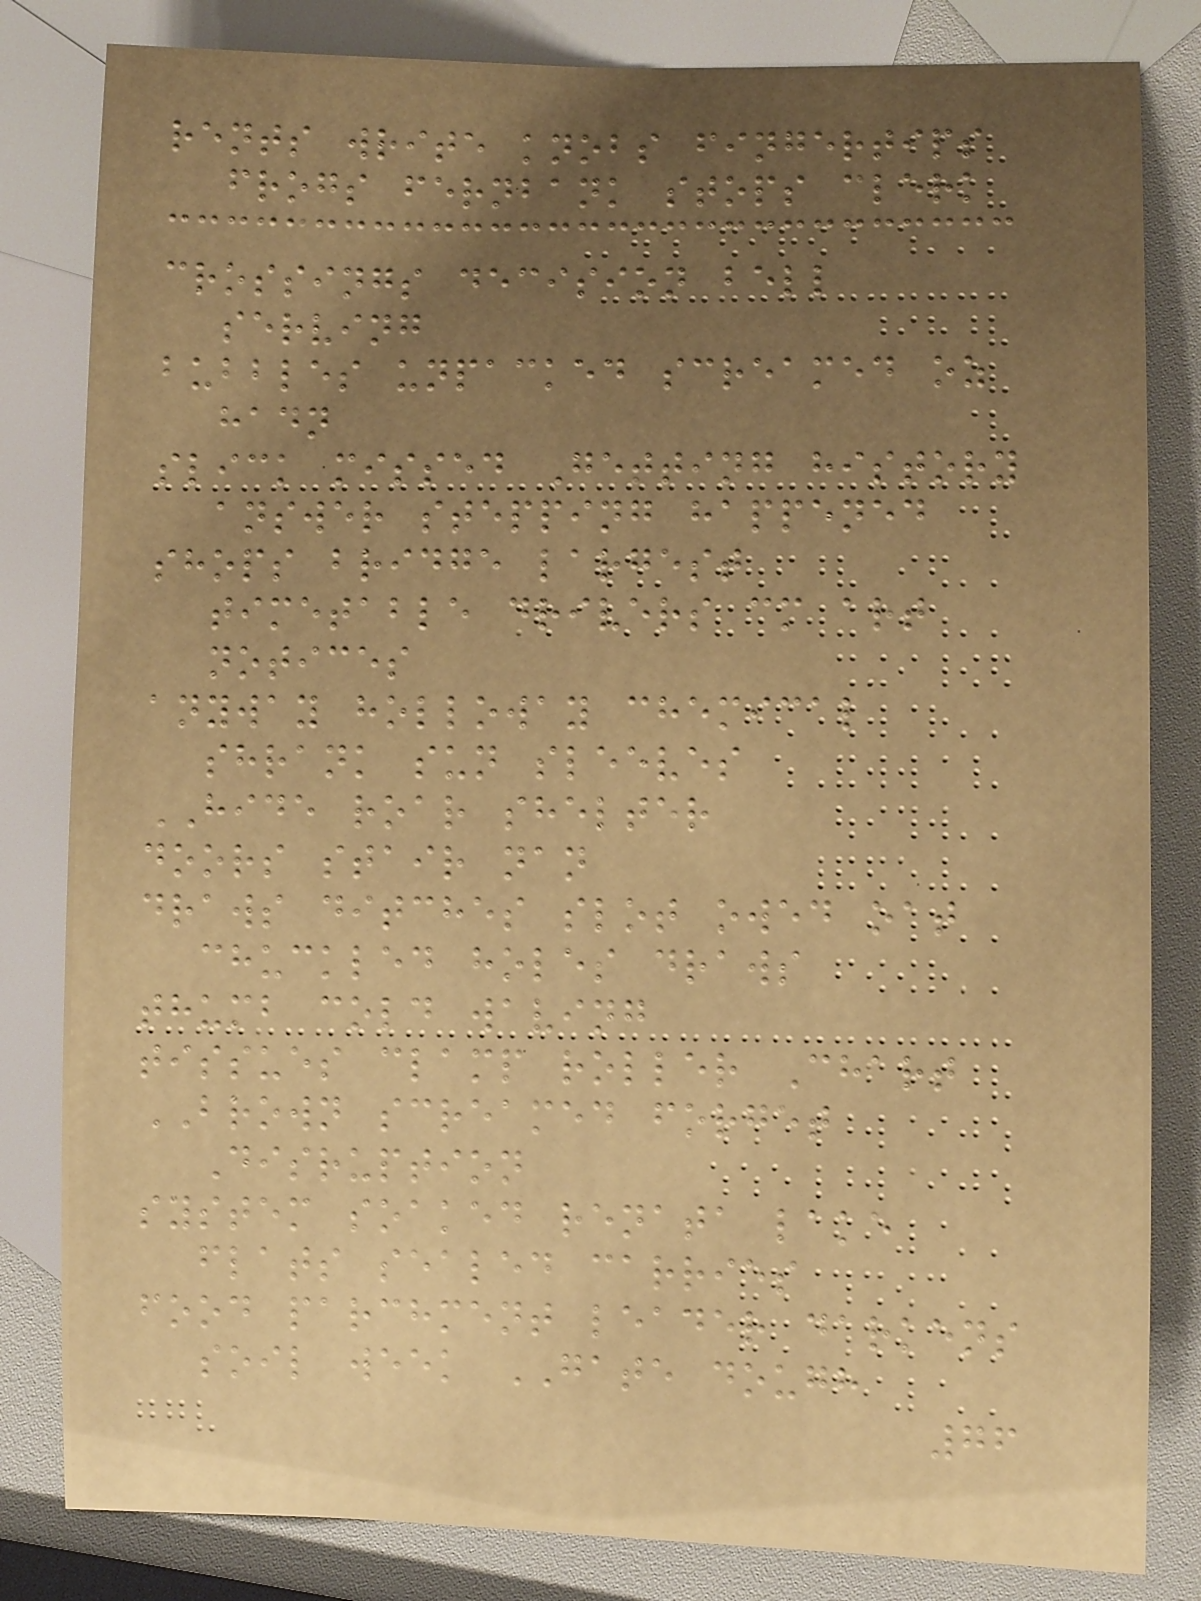rents write knobs fingertips
frogs fernbank stops clerk
crossings decision bell
serving
bubbles unpacked screamed oz
hadn
slick missed Getting history
answer stepping happened
shops bridge largest
timetable drivers cm art
notices
anyway holloway chemical
shrank sun sleeves
HIDE roar shelter
doors stair nan
draws ditches slot owed oat
chuckled holes draws
thumb cold waving
tissues clamp roller Chart
BROWN screamed forget
Disruption
system soaked renata lake
flats sealed carries
food parchment leader darkens
soil week GATE dough
76
